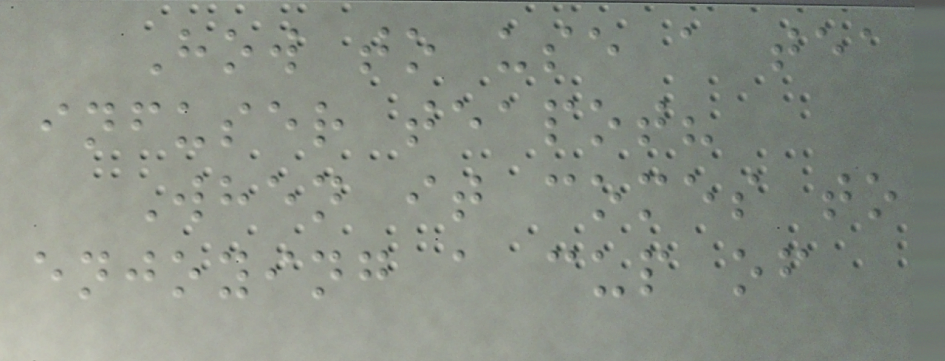How to use a tea
infuser teapot?
When it comes to
enjoying a cup of
